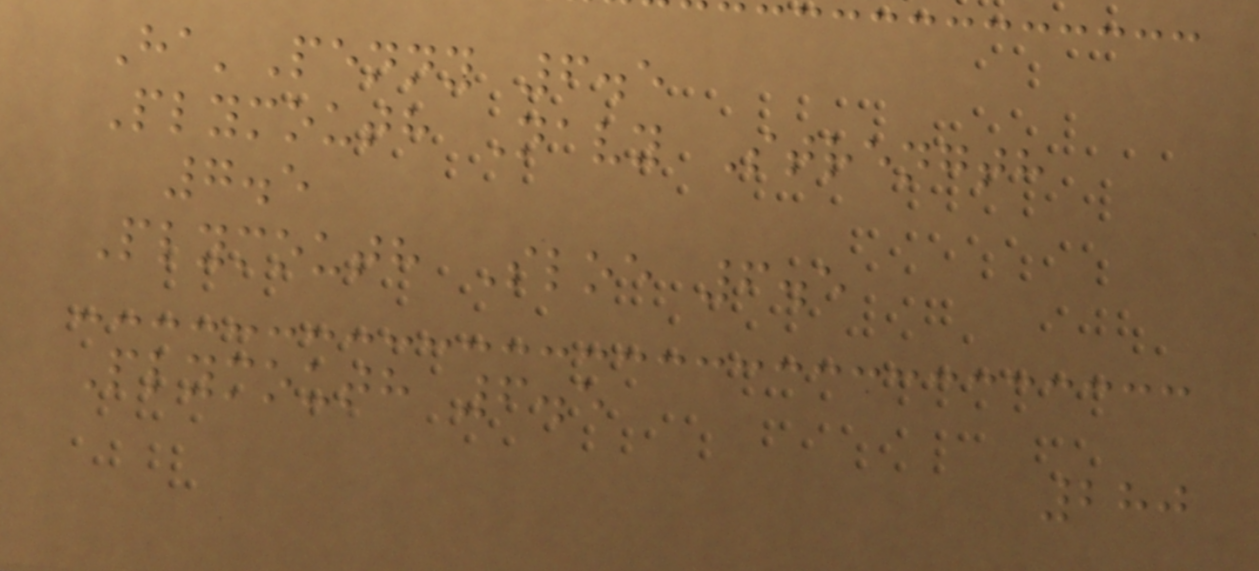Ha'Penny 6.5
Plymouth Navy Strength
7.5
Plymouth Sloe 6.5
Plymouth 6.5
280
